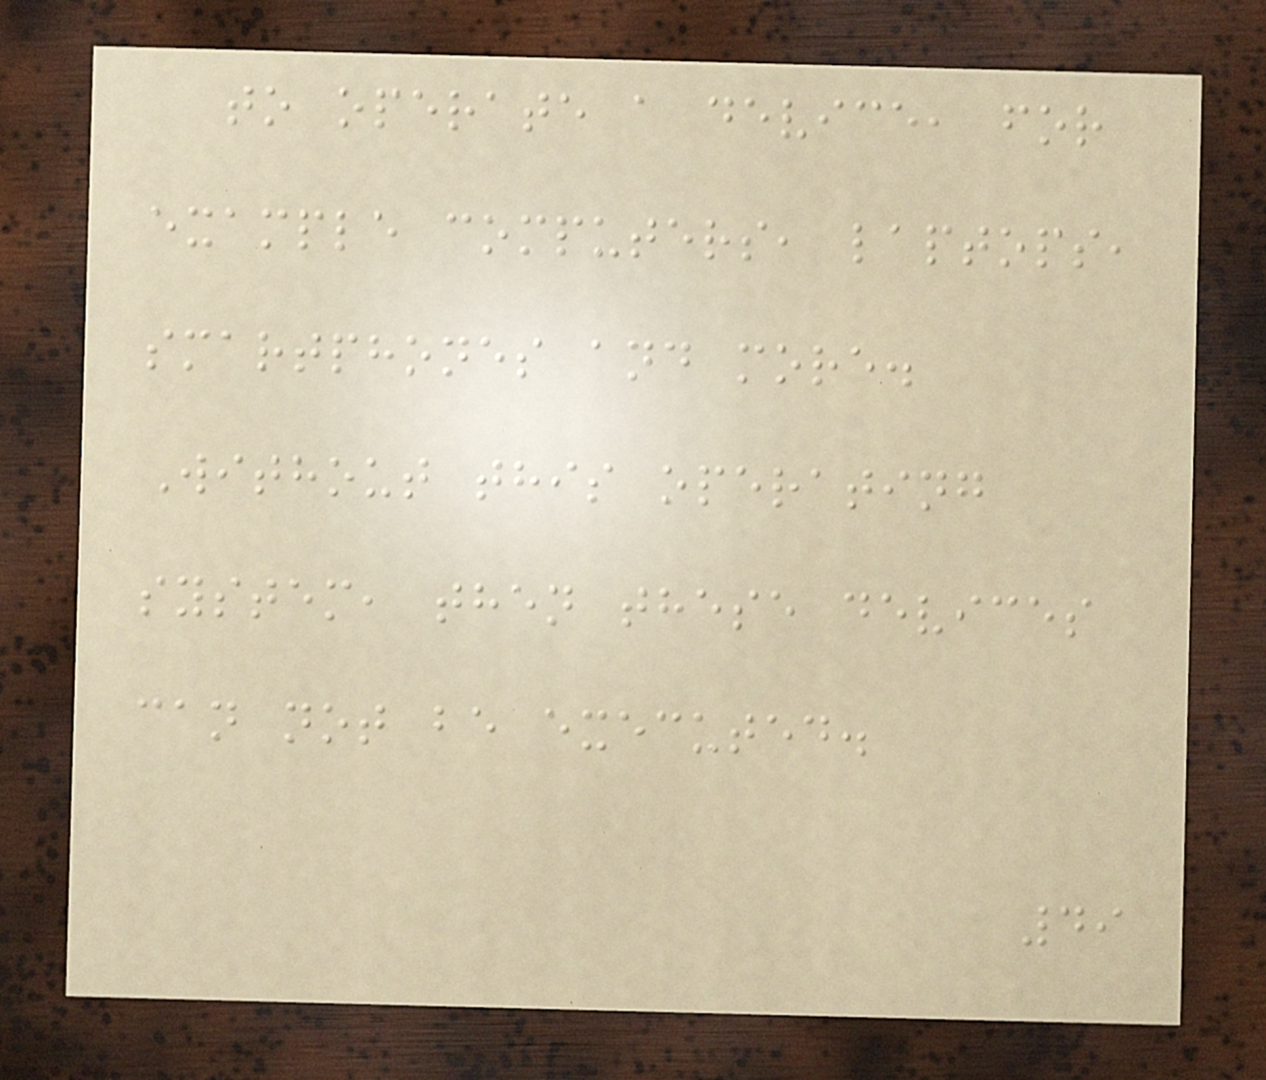to operate a device, for
example computers, laptops,
smartphones and more.
Without this operating
system, then these devices
can not be executed.
49
